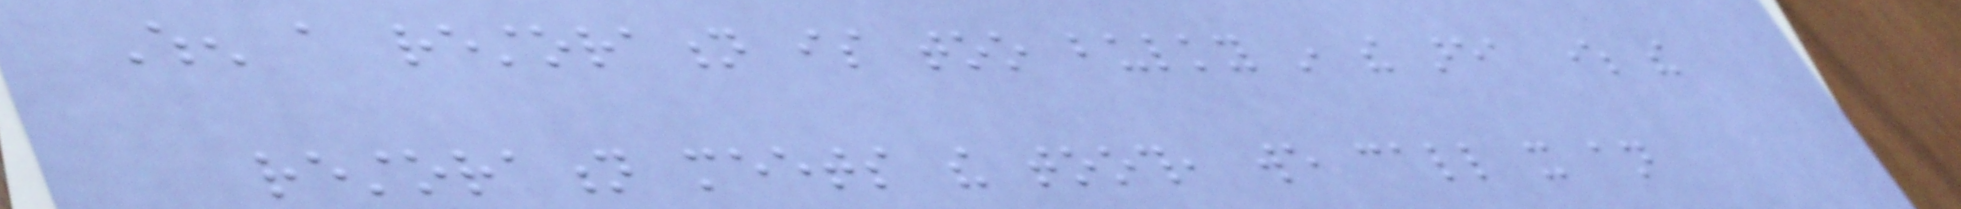When a restoration is too bulky in the area where the
restoration meets the tooth, we call it an
